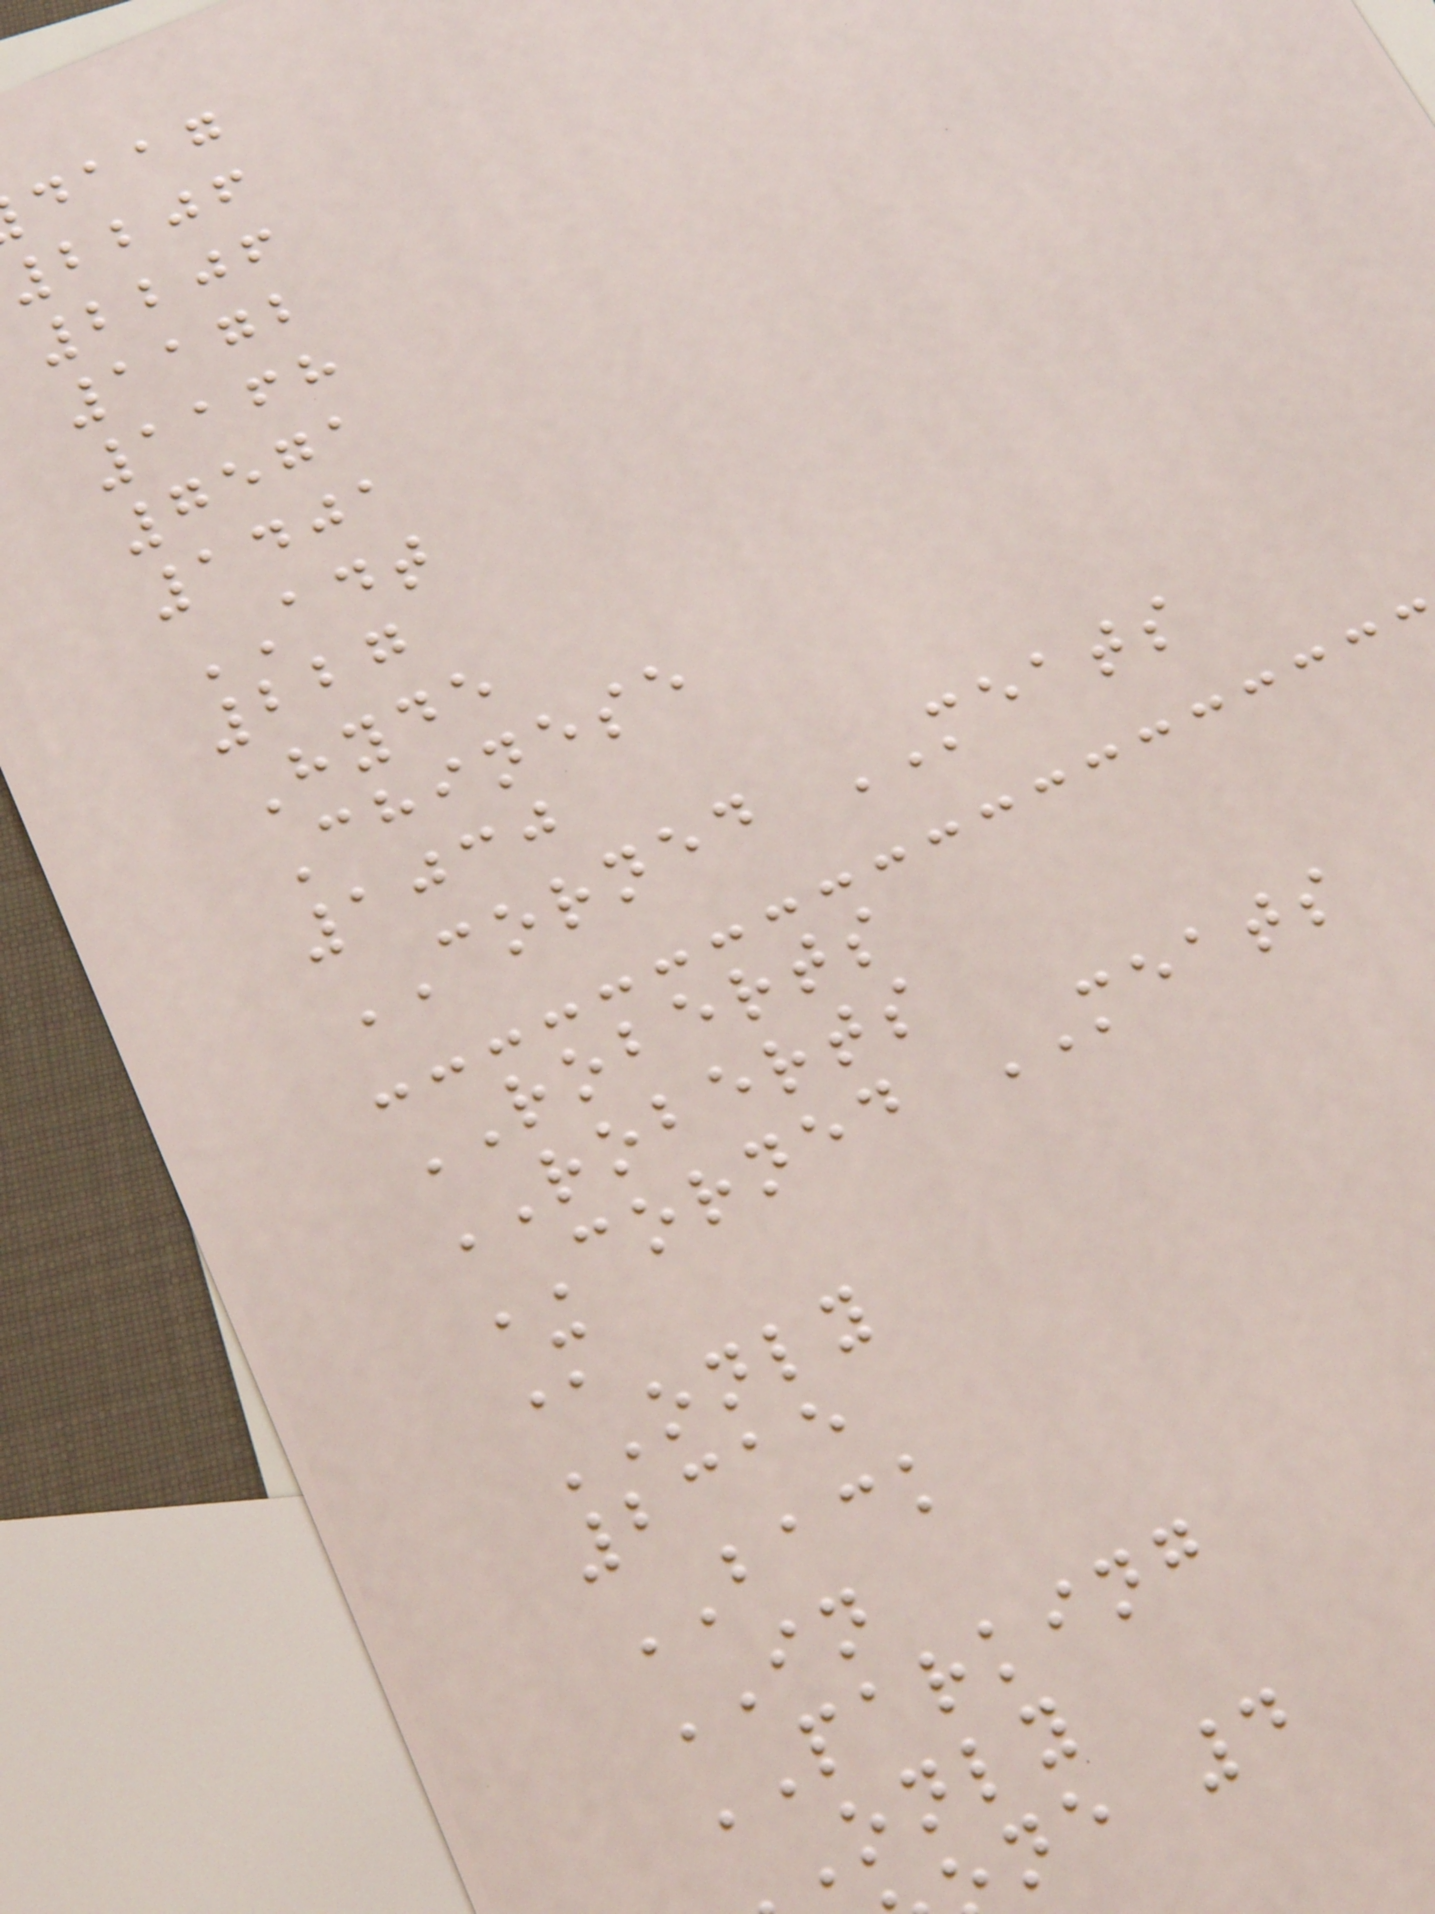daag
2206
2206
1172
1168
7571
1401
ADT
227
Hyde
Chinese
1030
CORNED MEATS
ROBERTS
ROBERTS
CORNED MEATS
M
ONLY
2315
BACK
IN
PARKING
only
ne 4
